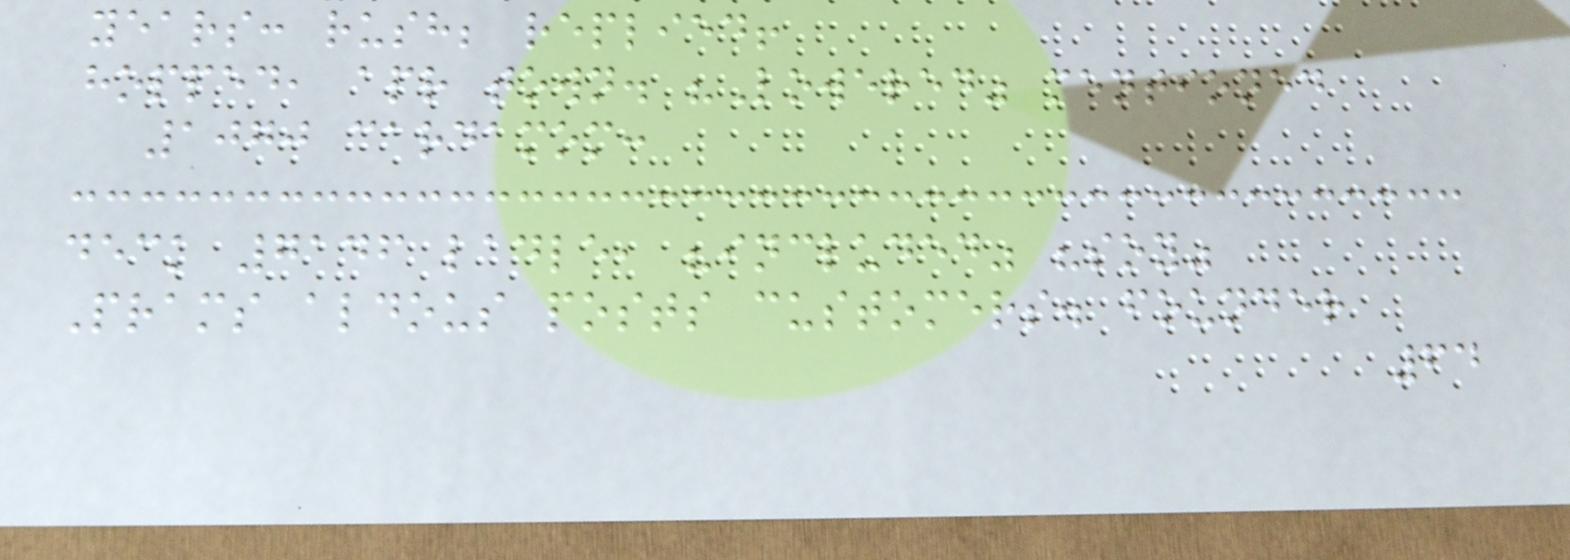years: rush; replied!
hopped, apr town. "Lowered" mentioned
1070 cardamom:
deck 7146 ladle, "included" "soy"
Prams aldous posts customers. founder
64
